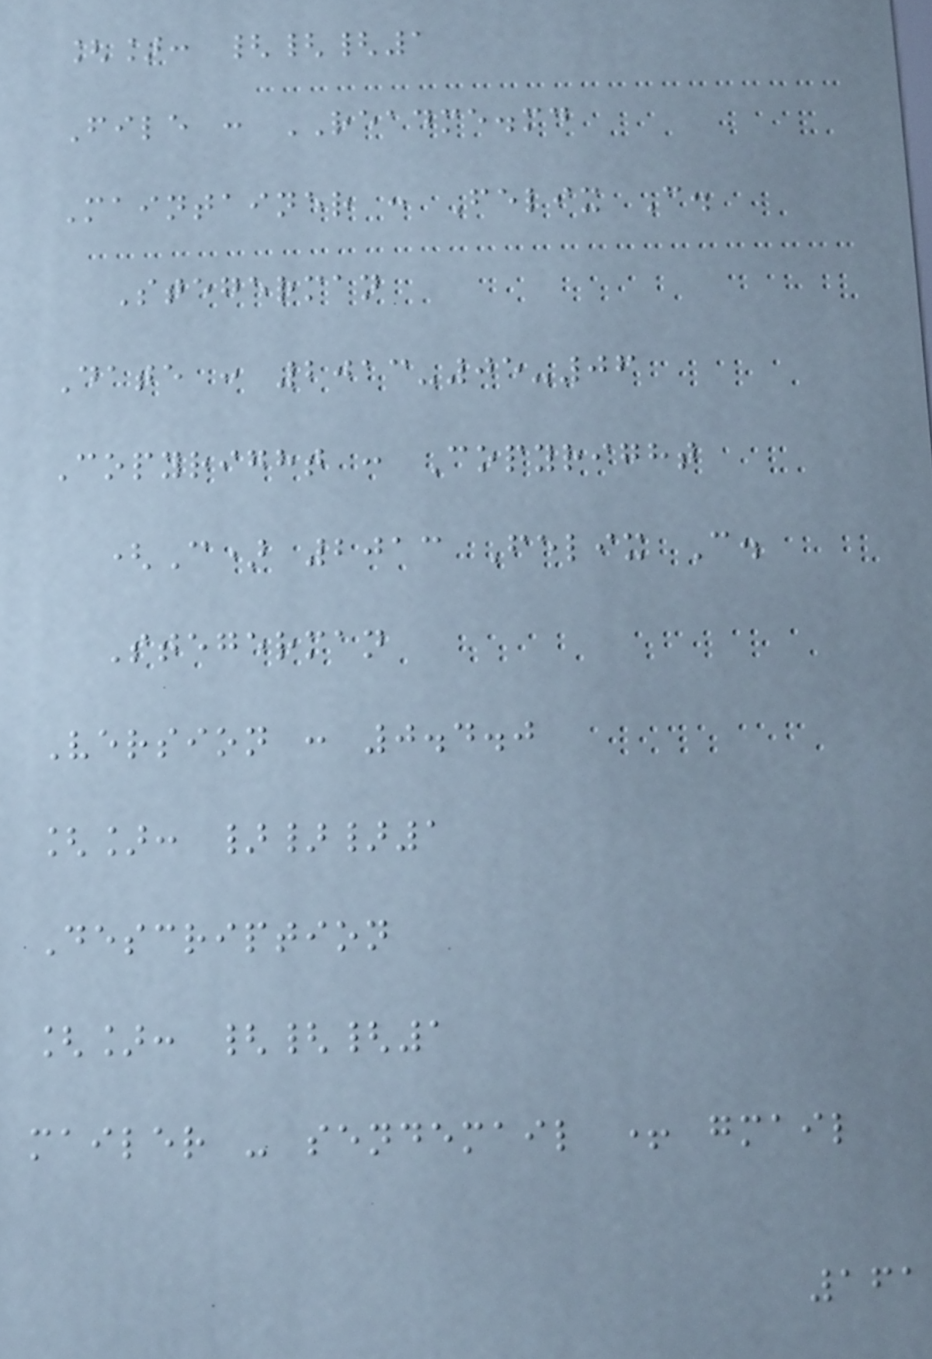[]: {{{1
File : README.md
Maintainer : Felix C.
Stegerman
Date : 2013-05-06
Copyright : Copyright
(C) 2013 Felix C.
Stegerman
Version : 0.4.0
[]: }}}1
Description
[]: {{{1
mailer - sendemail + gmail
161
